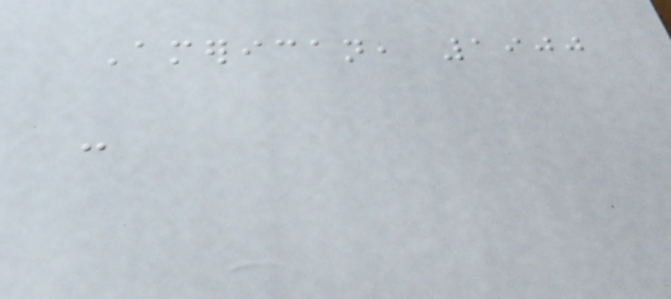American, 1900
-
